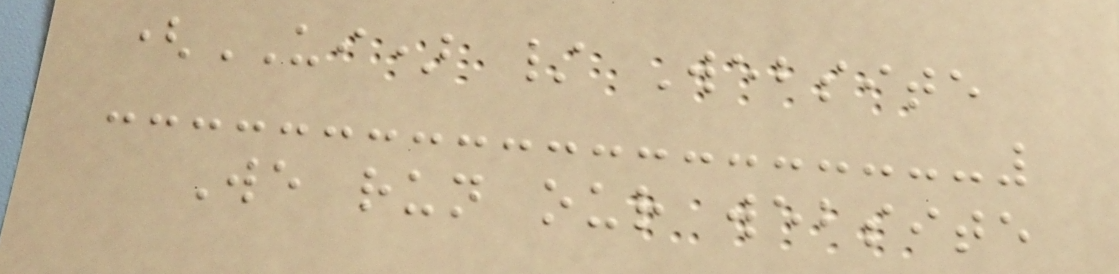(UI) / Website
We run our website
